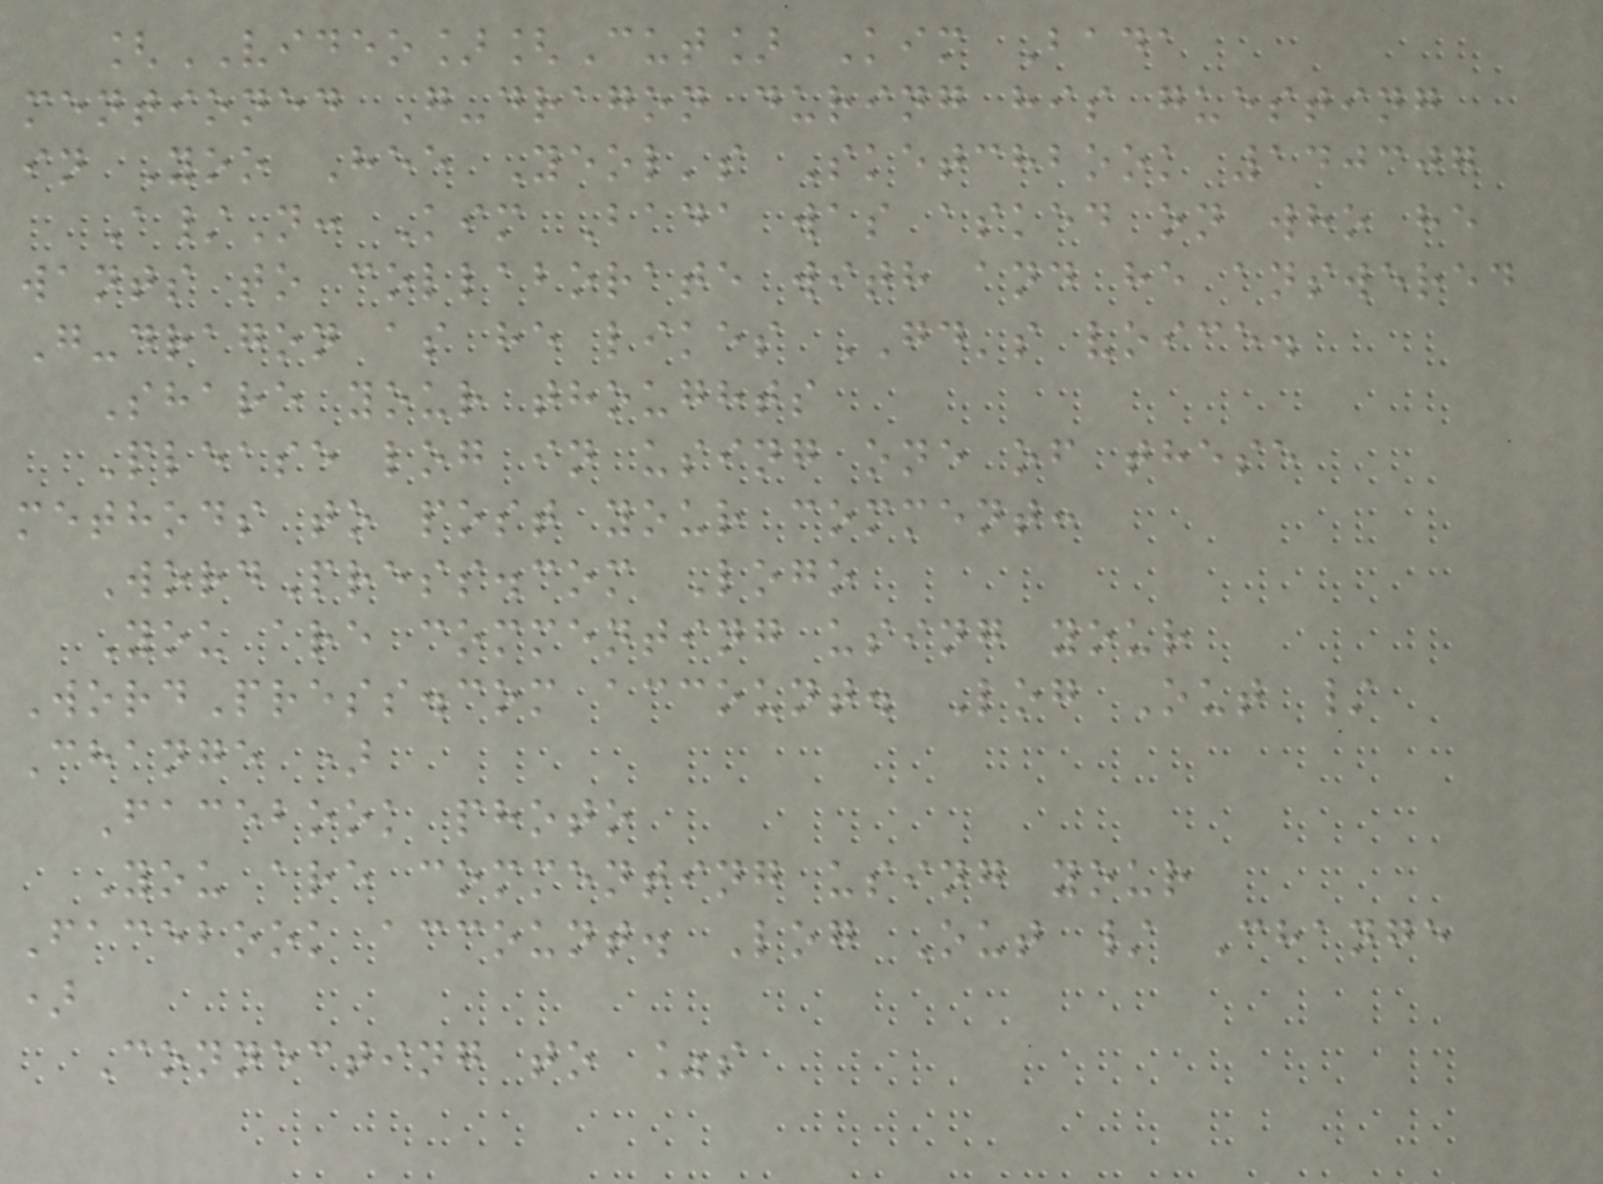[VIDEO][Cut] Kim Bada
mentioned G-dragon during his guesting
in Yoo Hee Yeol's Sketchbook 140307
A/N: Kim Bada was asked on who he
wants to collaborate with and he answered
G-dragon as he likes GD's voice.
Share your thoughts
Please log in using one of these
methods to post your comment:
WordPress.com Logo
You are commenting using your
WordPress.com account. Log Out /
Change )
Facebook photo
You are commenting using your
Facebook account. Log Out / Change
)
Connecting to %s
